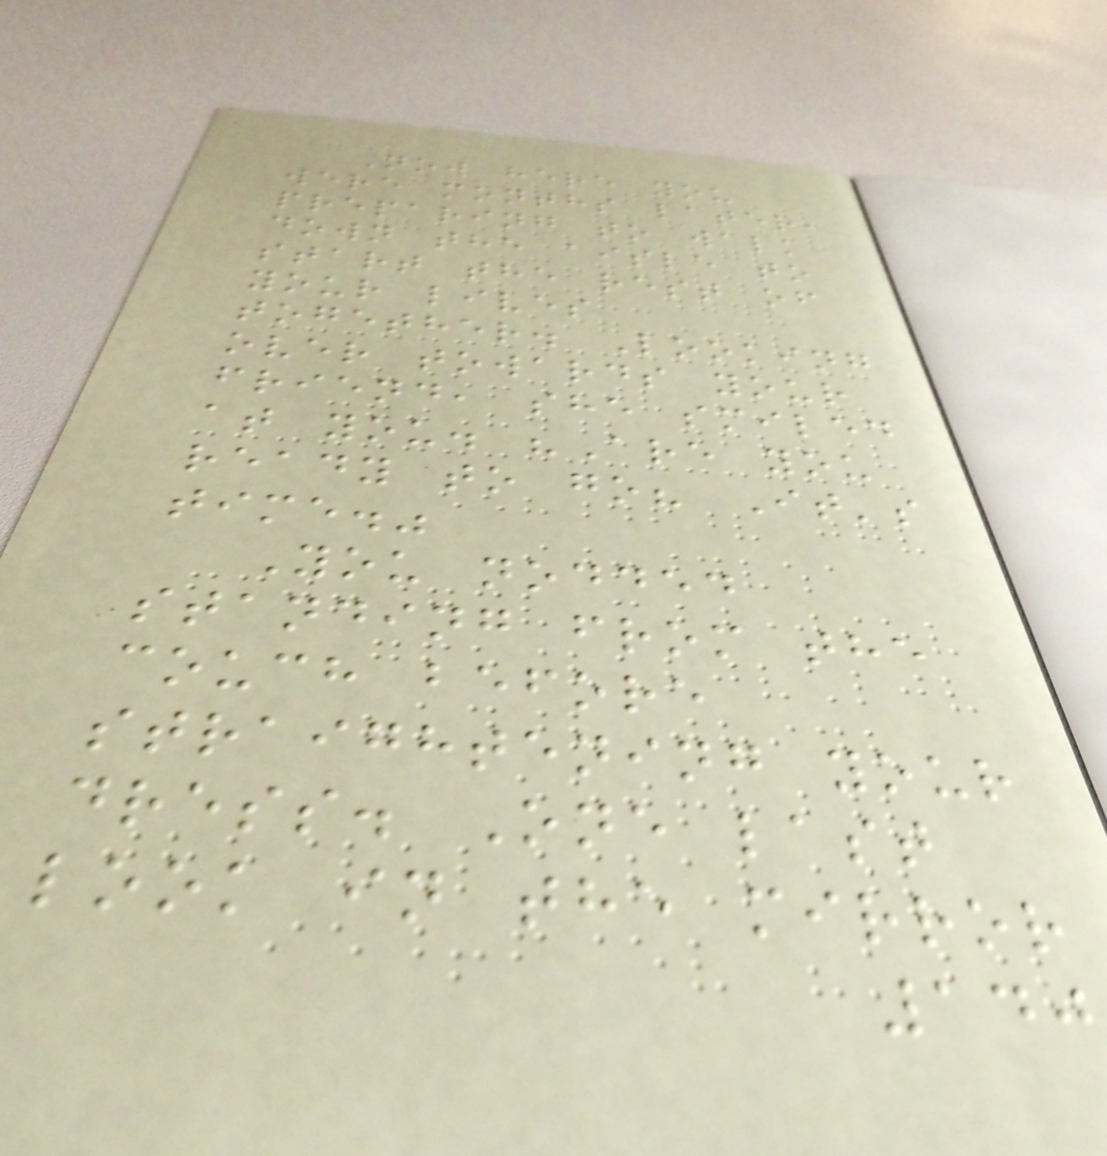Now here you
were months later,
preparing to walk
down the aisle to
start the rest of
your lives
together. Looking
over towards your
friend, she smiled
at you. "Are you
ready to go? It's
time."
You nodded
standing from the
couch before
straightening your
dress. One last
look in the mirror
140
